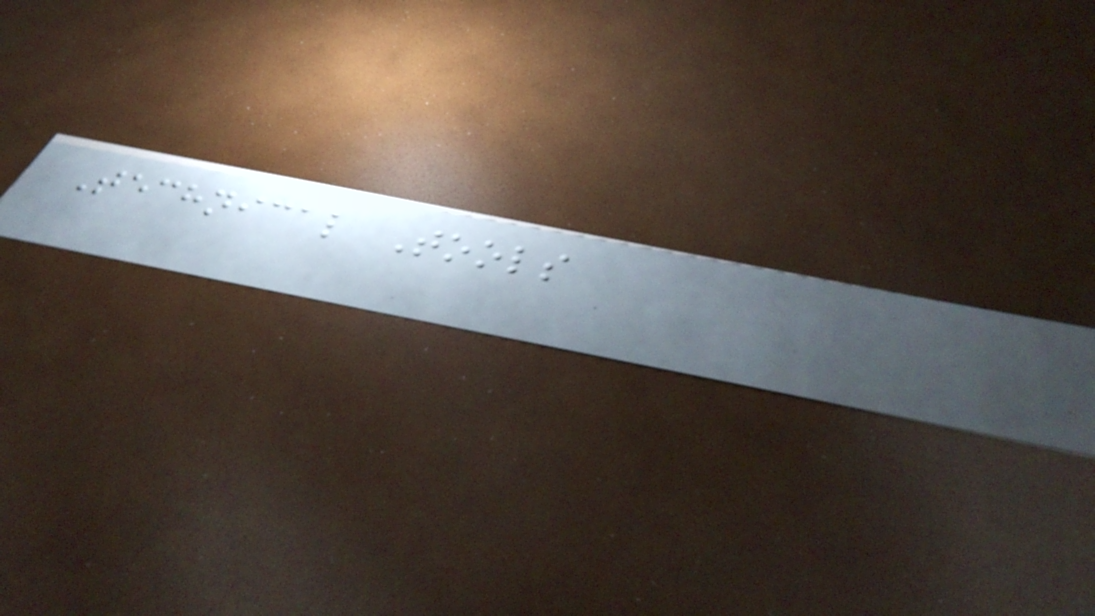Technical Tools
